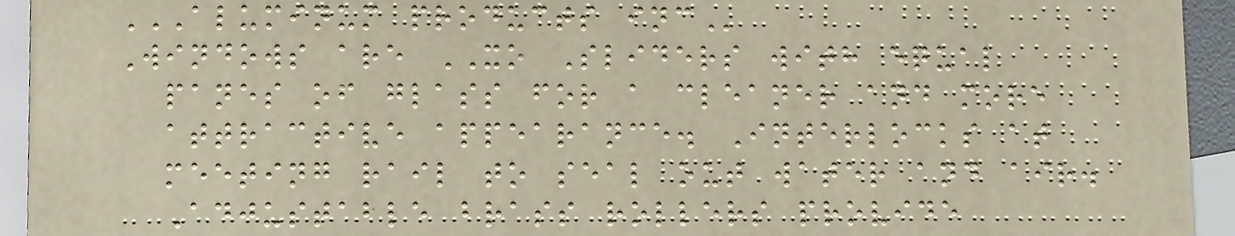ALUMINUM PRODUCTS INC
Windows are XO Sliders with equal
panes of glass for a cleaner and more
attractive appearance. Interlocks at
meeting rail to seal out water and air.
Adjustable brass rollers provide
